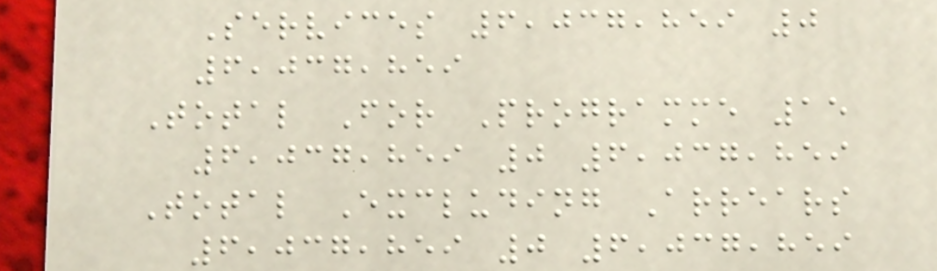Services 6,037,859 0
6,037,859
Total For Programme 15
6,037,859 0 6,037,859
Total Excluding Arrears
6,037,859 0 6,037,859
